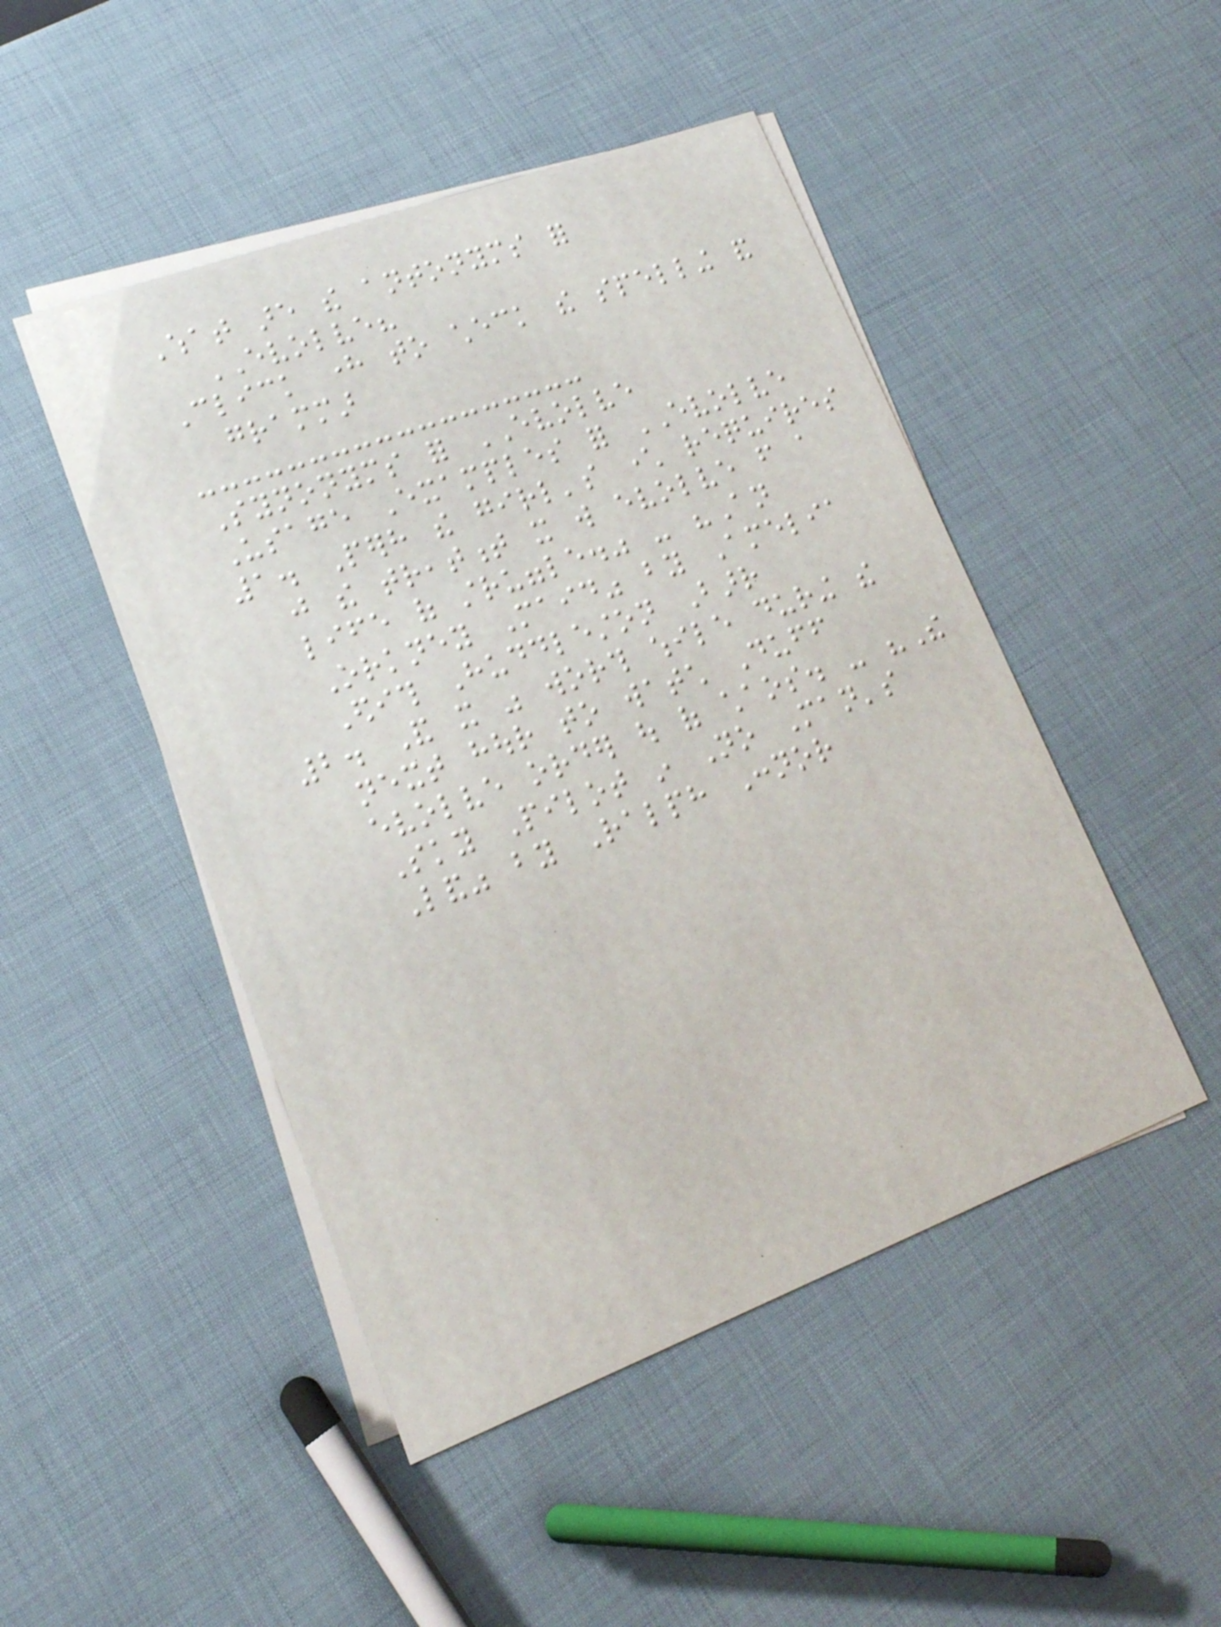What are the antonyms for
EVOLVE?
Click here to check the spelling and
grammar
Synonyms for EVOLVE
Usage Examples for EVOLVE
1. Perhaps the girl's character requires
just the treatment it will evolve from a
life of struggle." - "An
Orkney Maid" by Amelia
Edith Huddleston Barr
2. And it was worth while during the
next hour to watch Duff
evolve order out of chaos. - "The
Sky Pilot in No Man's
Land" by Ralph Connor
